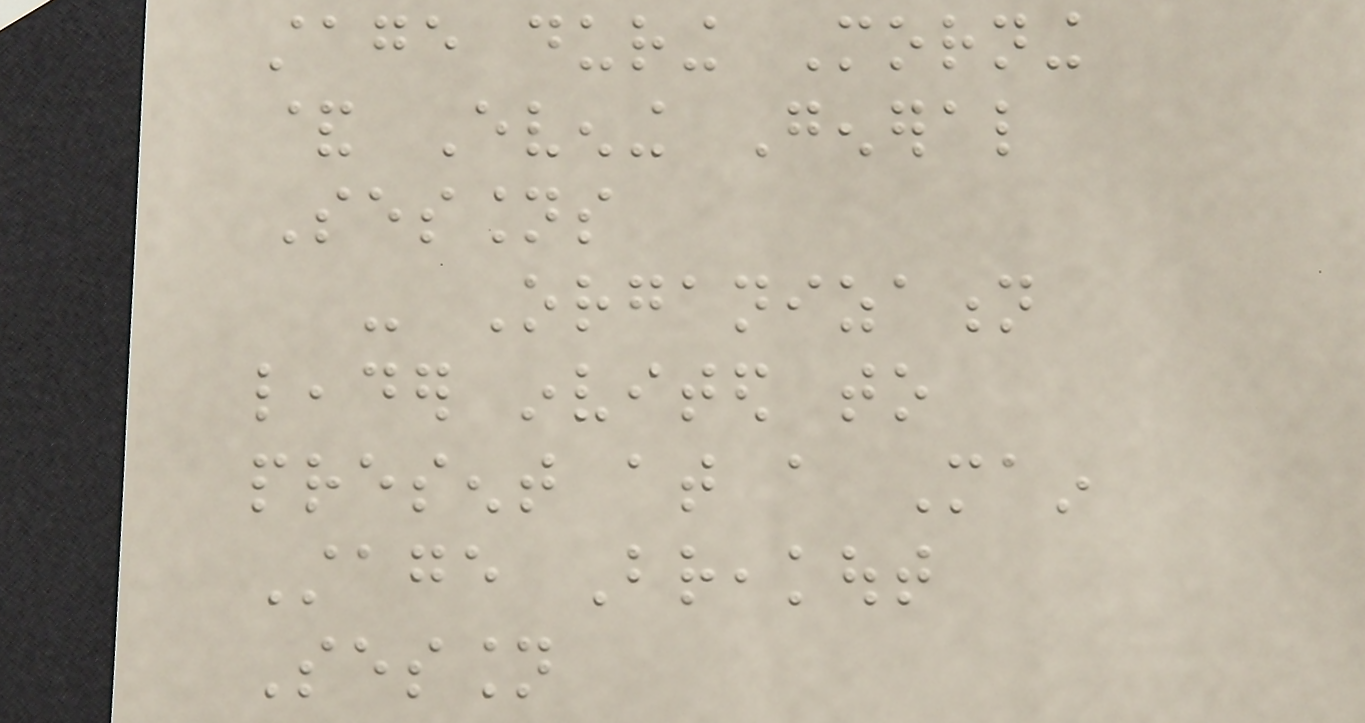stage during Morning
& Evening General
Sessions
- Organization
leader invited to
present at a Main
Stage Breakout
Session
